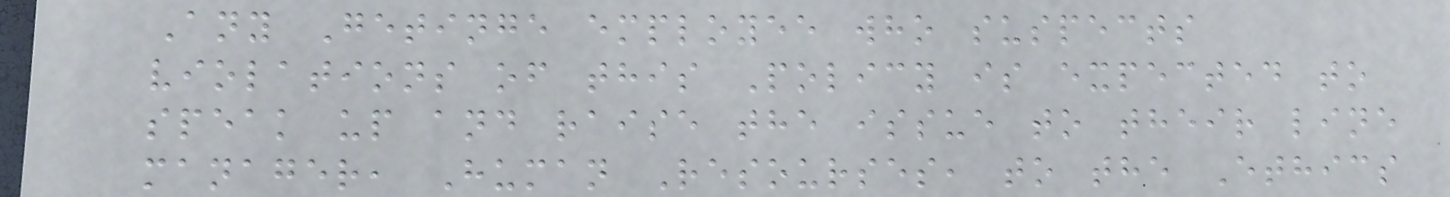Any Getinge employee who suspects
violations of this Policy is expected to
speak up and raise the issue to their line
manager, Human Resourses, to the Ethics
